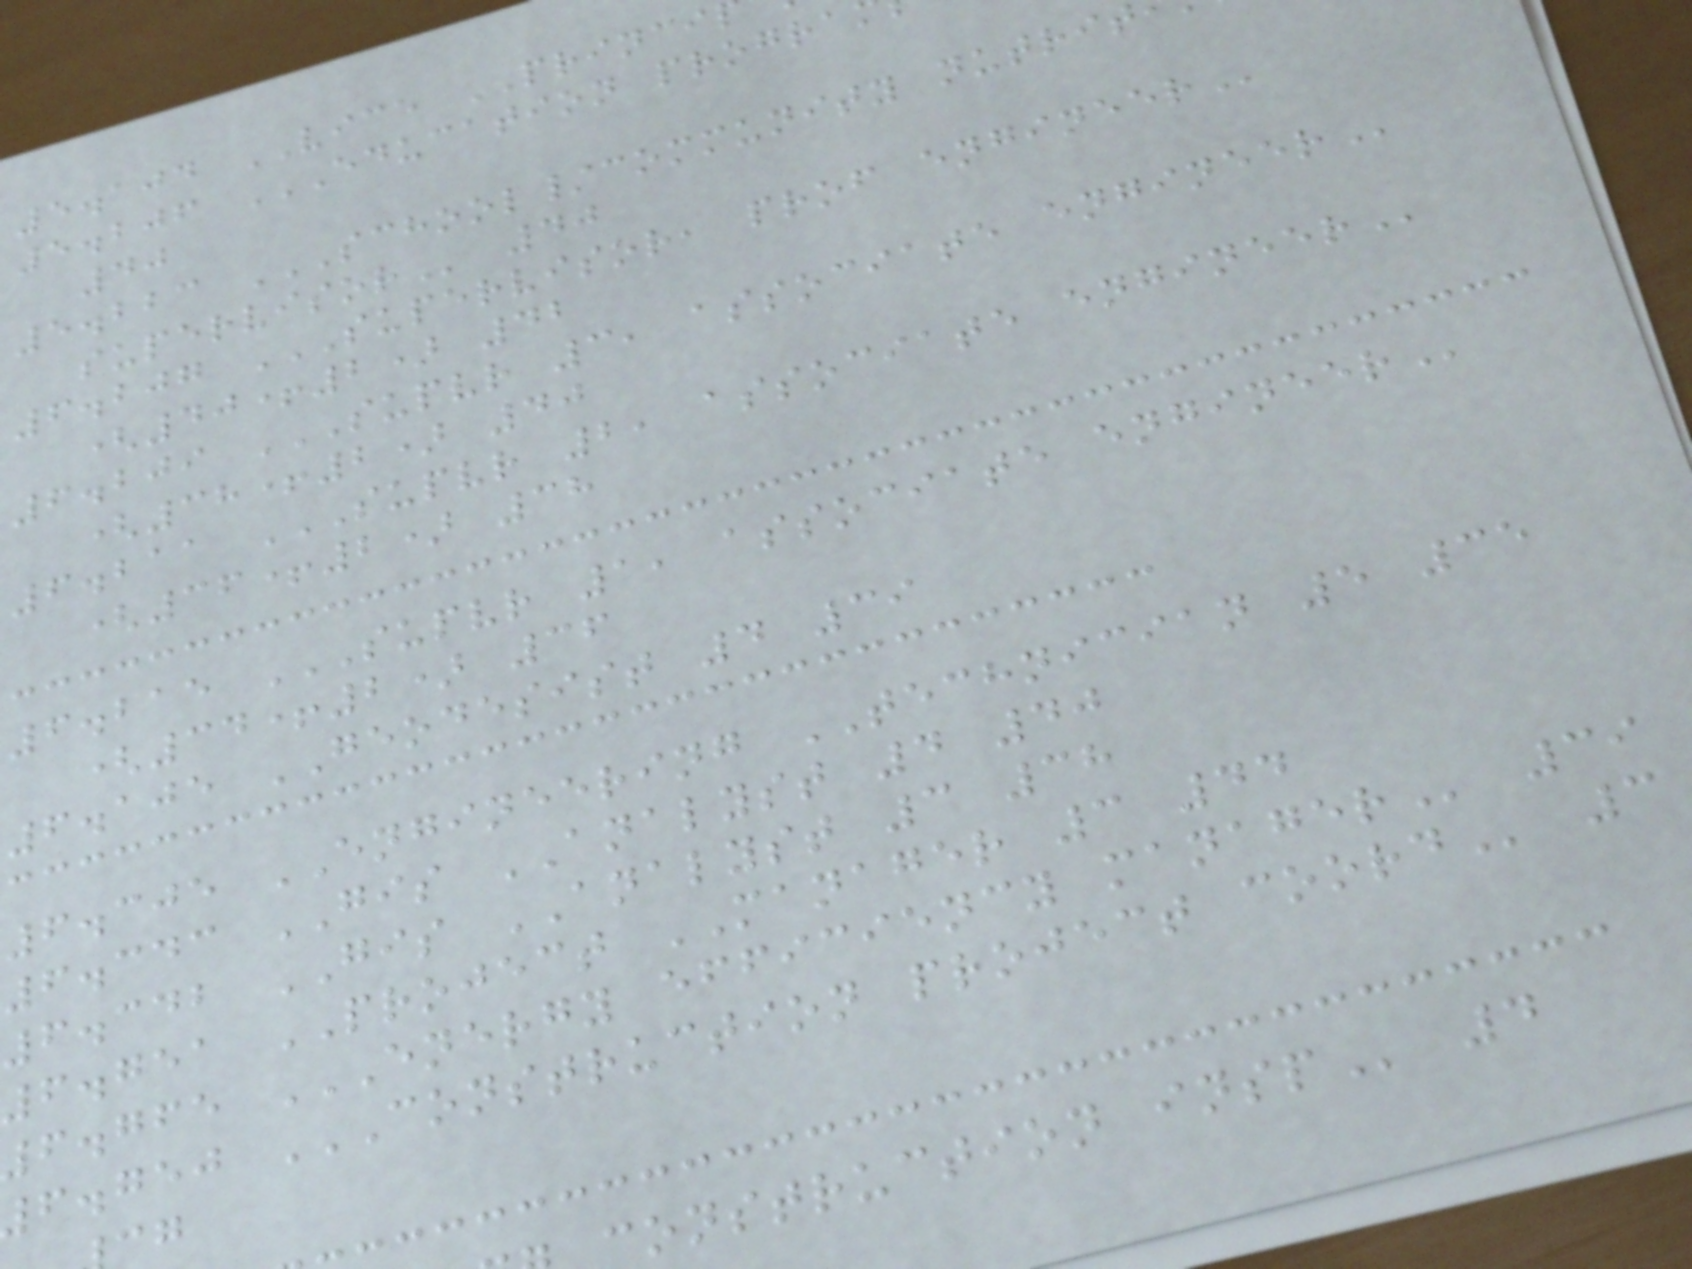5.104 VICE PRINCI
40
6.207 SUPERVISOR, PROF ENGINEER
(40+2) 42
6.209 SUPVR 3, ASSOCIATE ENGINEER
(38+2) 40
6.211 SUPVR 2, ASSOCIATE ENGINEER
(36+2) 38
6.215 SUPVR 1, ASSOCIATE ENGINEER
(34+2) 36
6.105 GEODESIST 4 39
6.305 ENGINEERING TECHNICIAN 5 35
6.343 GIS ANALYST 4 40
6.342 GIS ANALYST 3 38
6.751 PROJECT MANAGER 3 44
6.765 ENERGY EFFICIENCY MANAGER 39
f.gej CONSTRUCTION PROJECT COORD 3
construction
